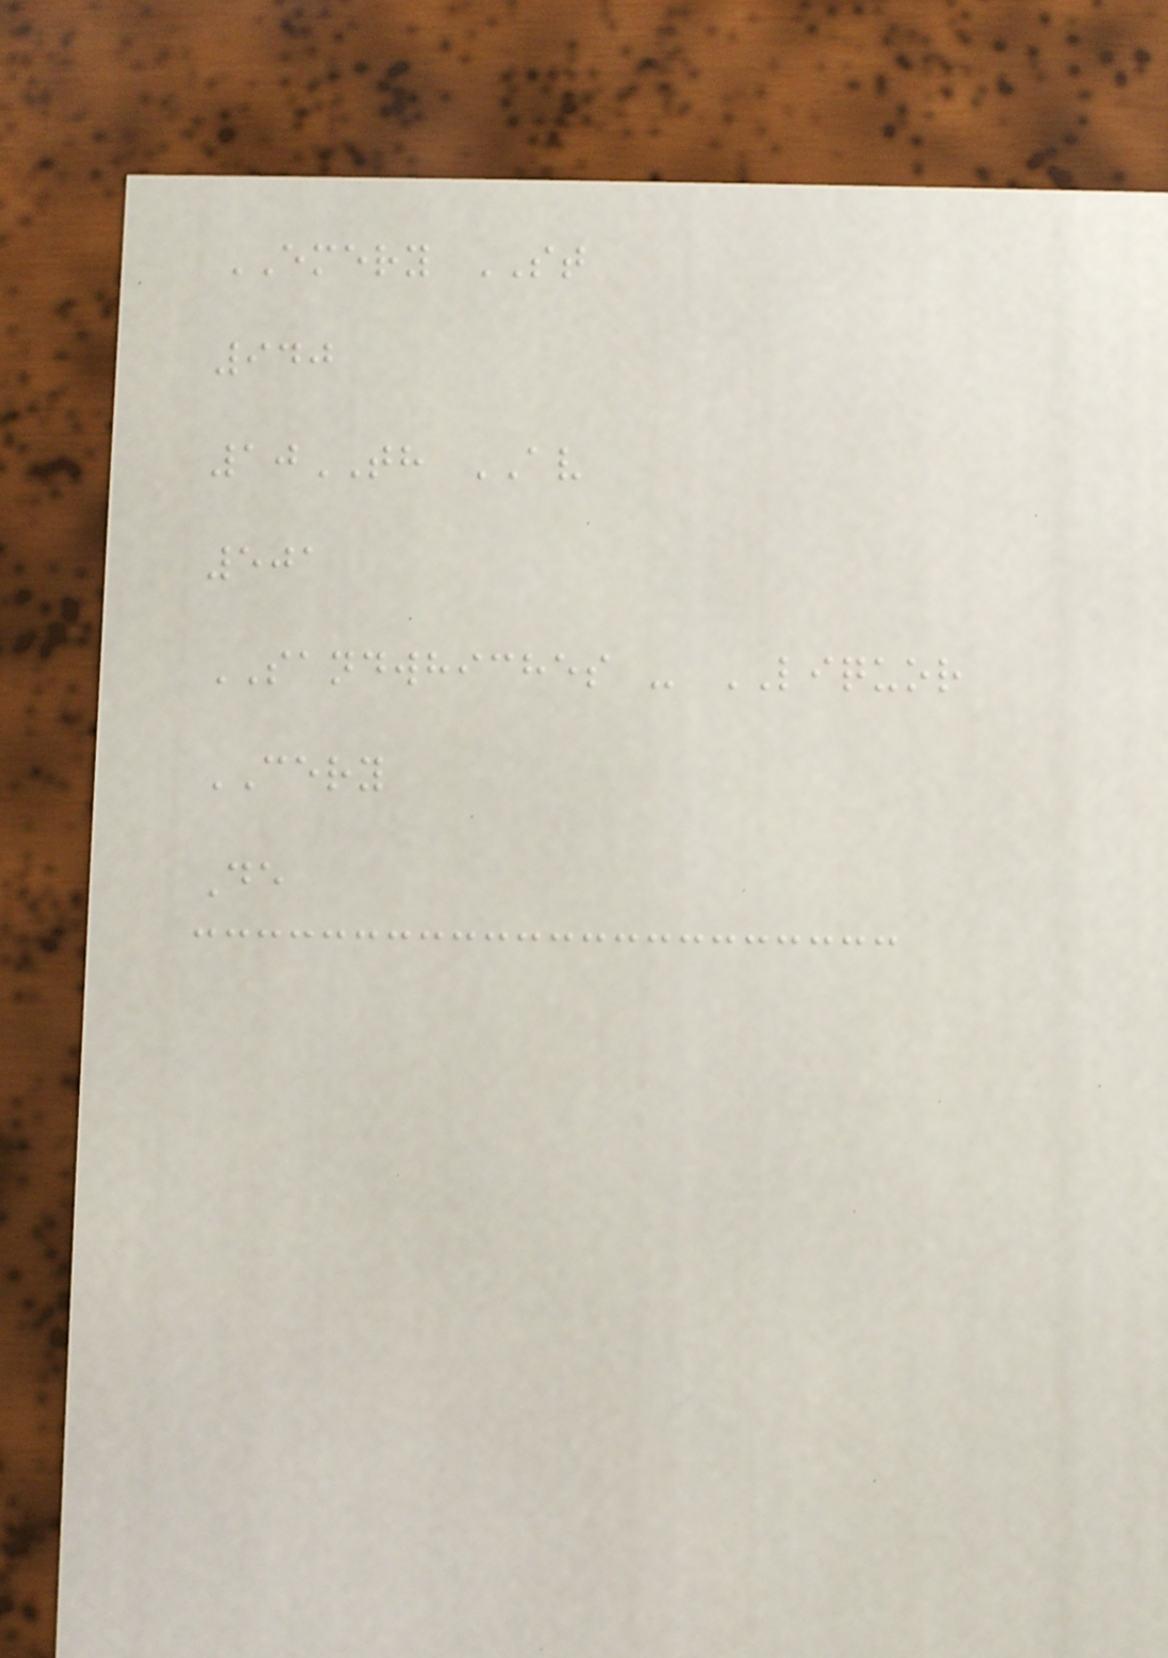EMERY ST
940
10TH AV
501
SANDWHICHES - LIQUOR
CERY
De
